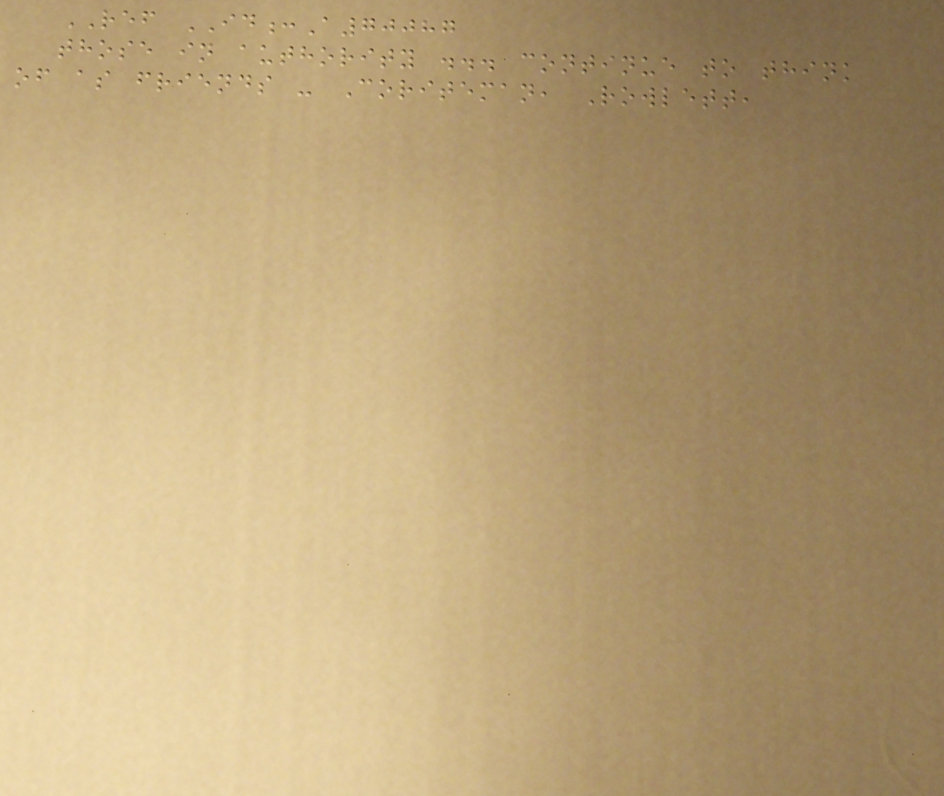REF ID:A70087
those in authority ... continue to think
of as friends - Coriteman, Rowlett,
